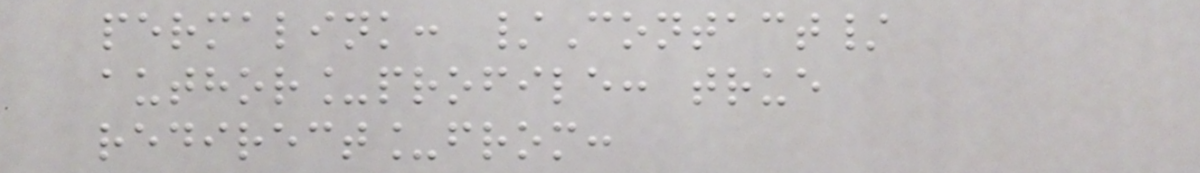permalink: /Contact/
author_profile: true
redirect_from:
